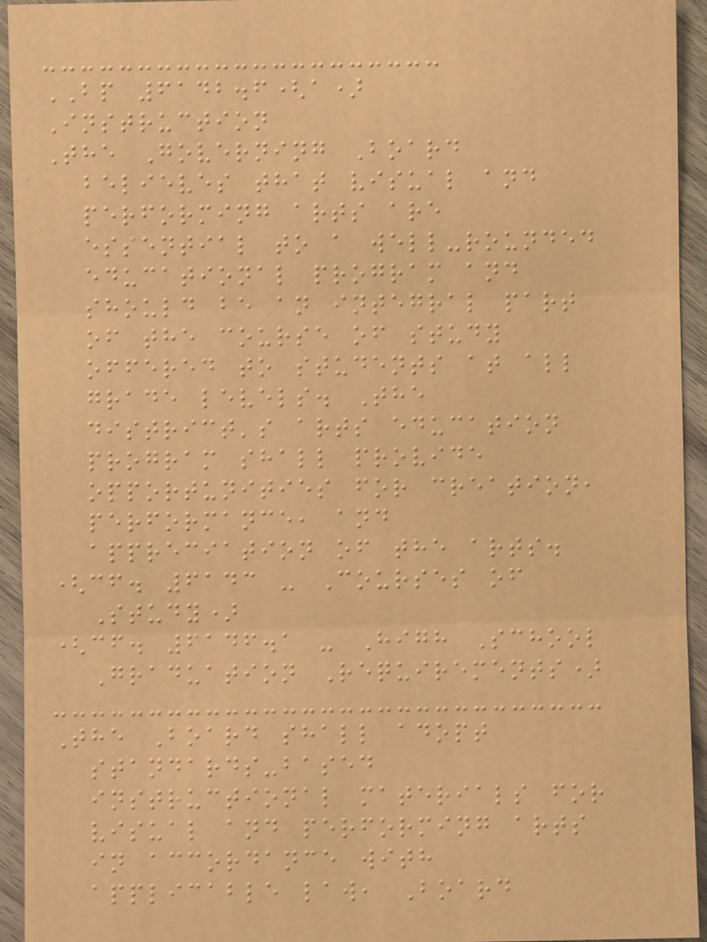BP 6142.6(a)
Instruction
The Governing Board
believes that visual and
performing arts are
essential to a well-rounded
educational program and
should be an integral part
of the course of study
offered to students at all
grade levels. The
district's arts education
program shall provide
opportunities for creation,
performance, and
appreciation of the arts.
(cf. 6143 - Courses of
Study)
(cf. 6146.1 - High School
Graduation Requirements)
The Board shall adopt
standards-based
instructional materials for
visual and performing arts
in accordance with
applicable law, Board
